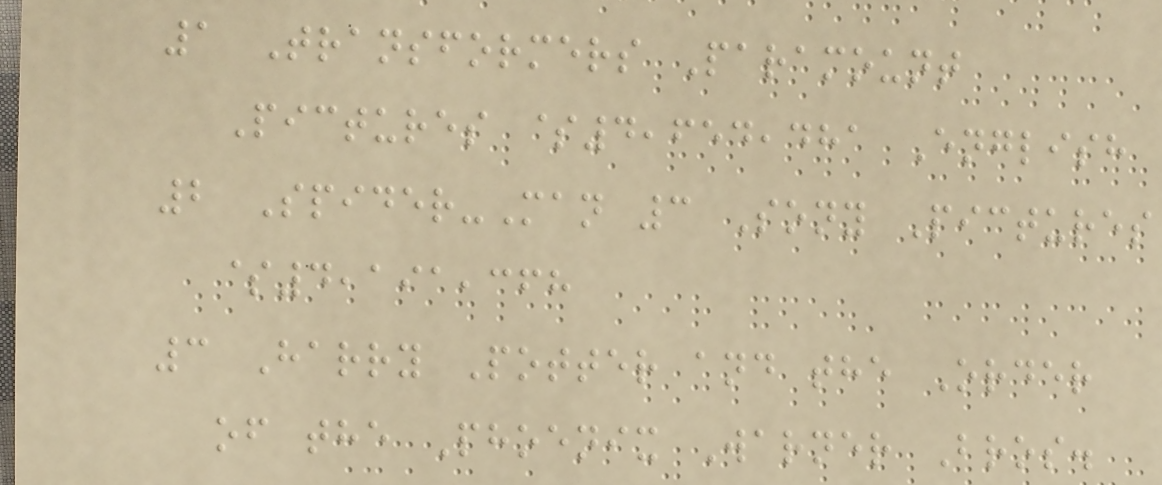1 Transformers Paramount
Pictures $4,654,481 English
2 Spider-Man 3 Sony Pictures
$4,191,368
3 Harry Potter and the Order
of the Phoenix Warner Bros.
